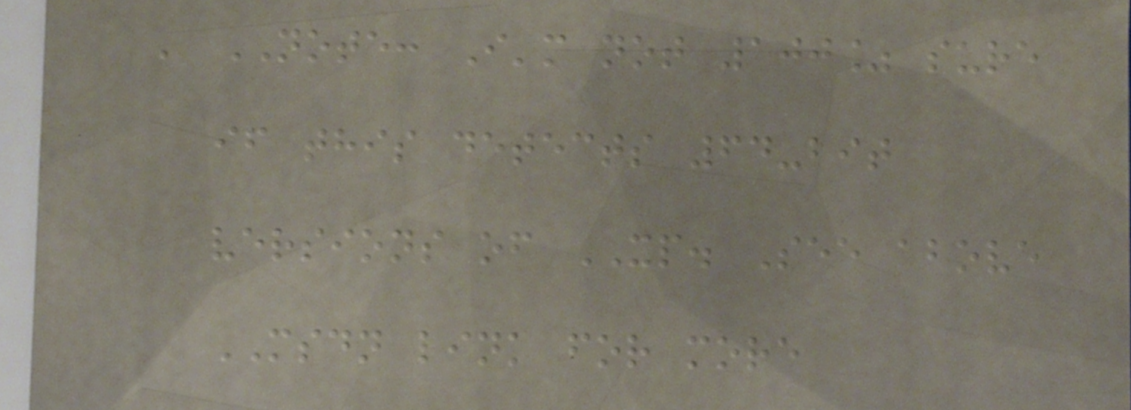' NOTE: I'm not 100% sure
if this detects 64-bit
versions of XP. See above
MSDN link for more
